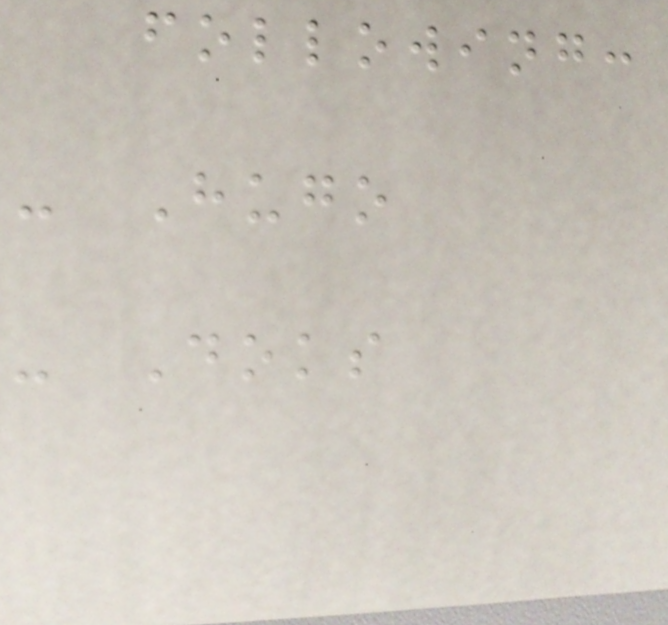following:
- Hugo
- Doks
